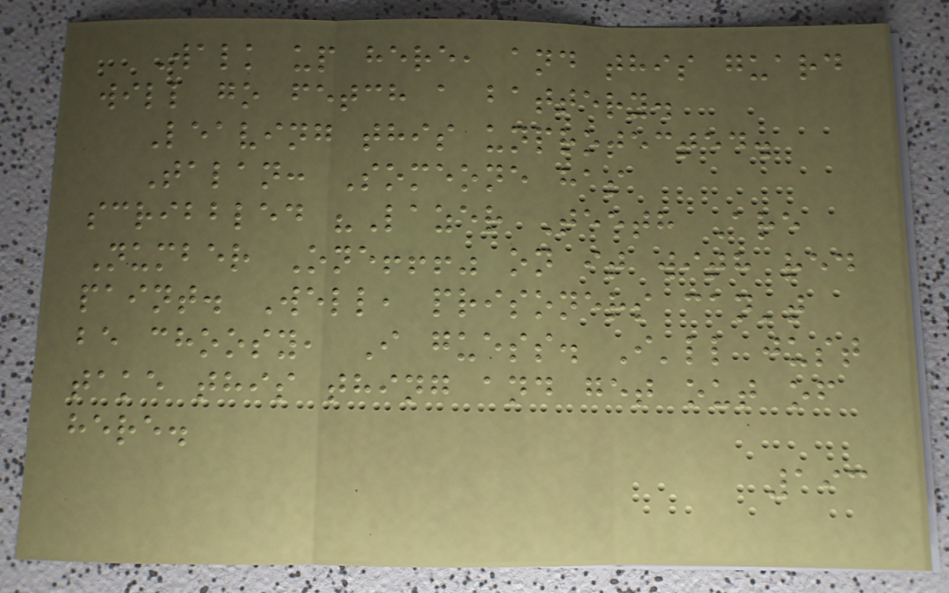Walk up here, and this guard
will go fetch a battery.
Leaving this unprotected.
Talan: Someone has
scribbled "Lazer Teeth Are
Number One!!!" on it with red
paint. Well, prisoners can't
be choosy, I guess. I'll just
take this thing and get out of
here.
193
